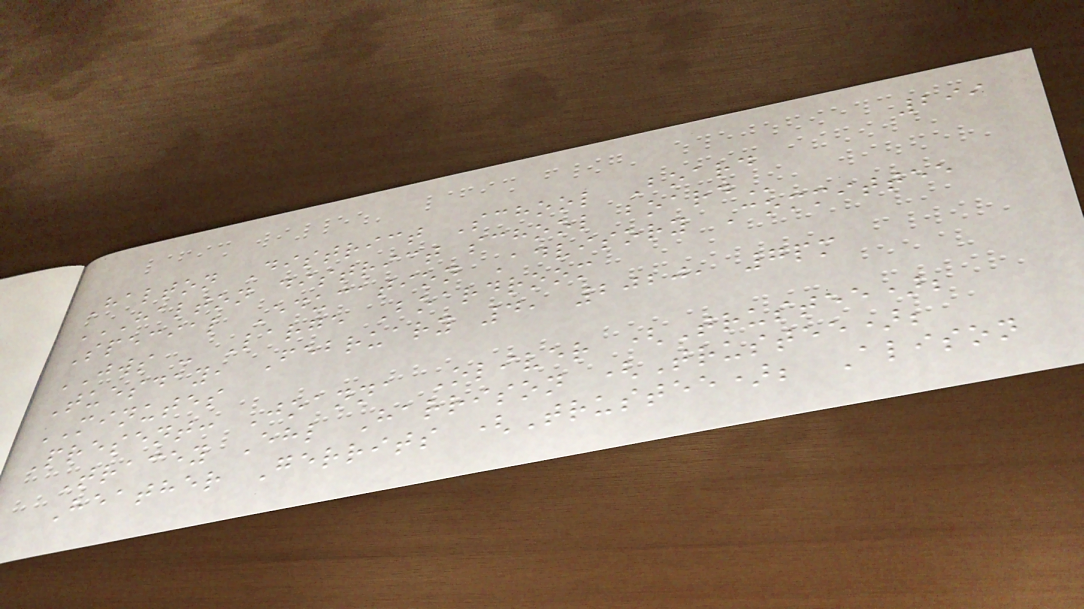299
Halton District School Board
HALTON DISTRICT SCHOOL BOARD
Special Education Advisory Committee
JWS - Large Boardroom
Tuesday, February 4, 2020, 7pm
MINUTES
Present: Joanna Oliver (Trustee);
Tracey Ehl Harrison (Trustee);
Heather Gerrits (Trustee); Alison
